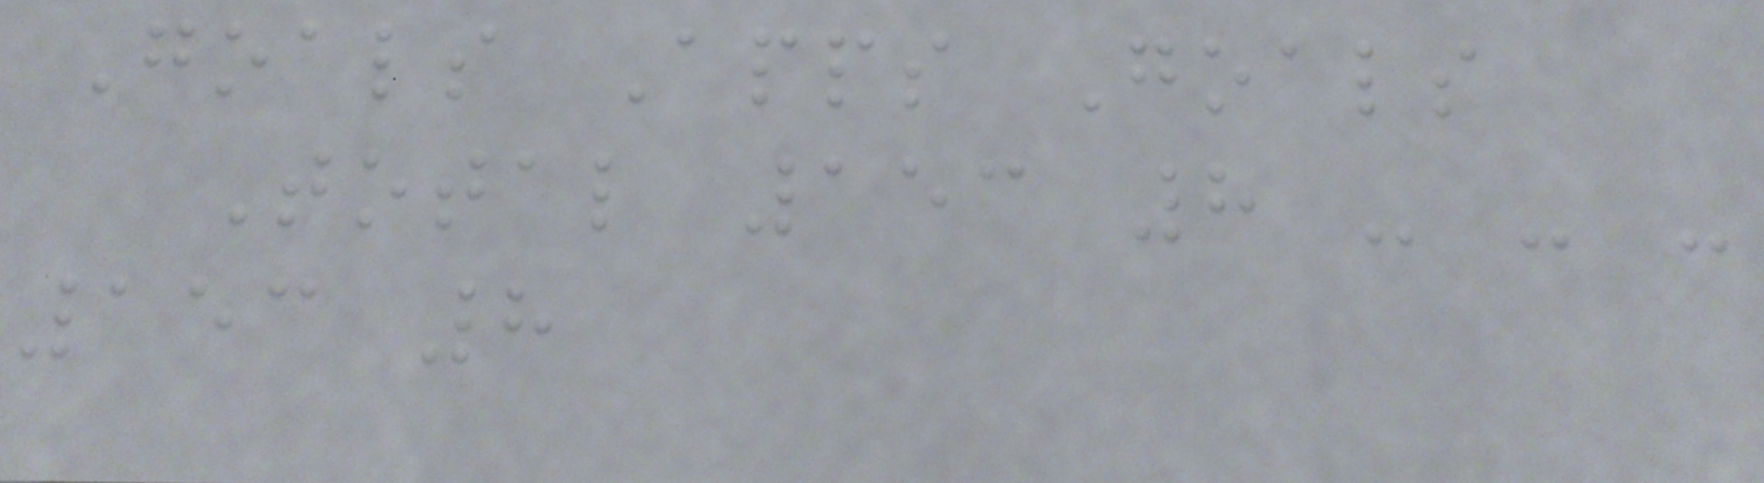Goals Apps Goals
Total 153 8 - - -
153 8
